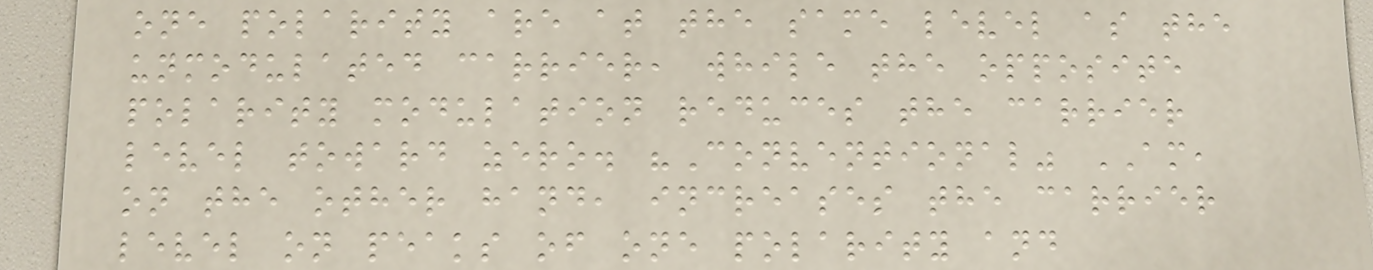one polarity are at the same level as the
unmodulated carrier, while the opposite
polarity modulation reduces the carrier
level toward zero. "Conventional" AM,
on the other hand, increases the carrier
level on peaks of one polarity and
